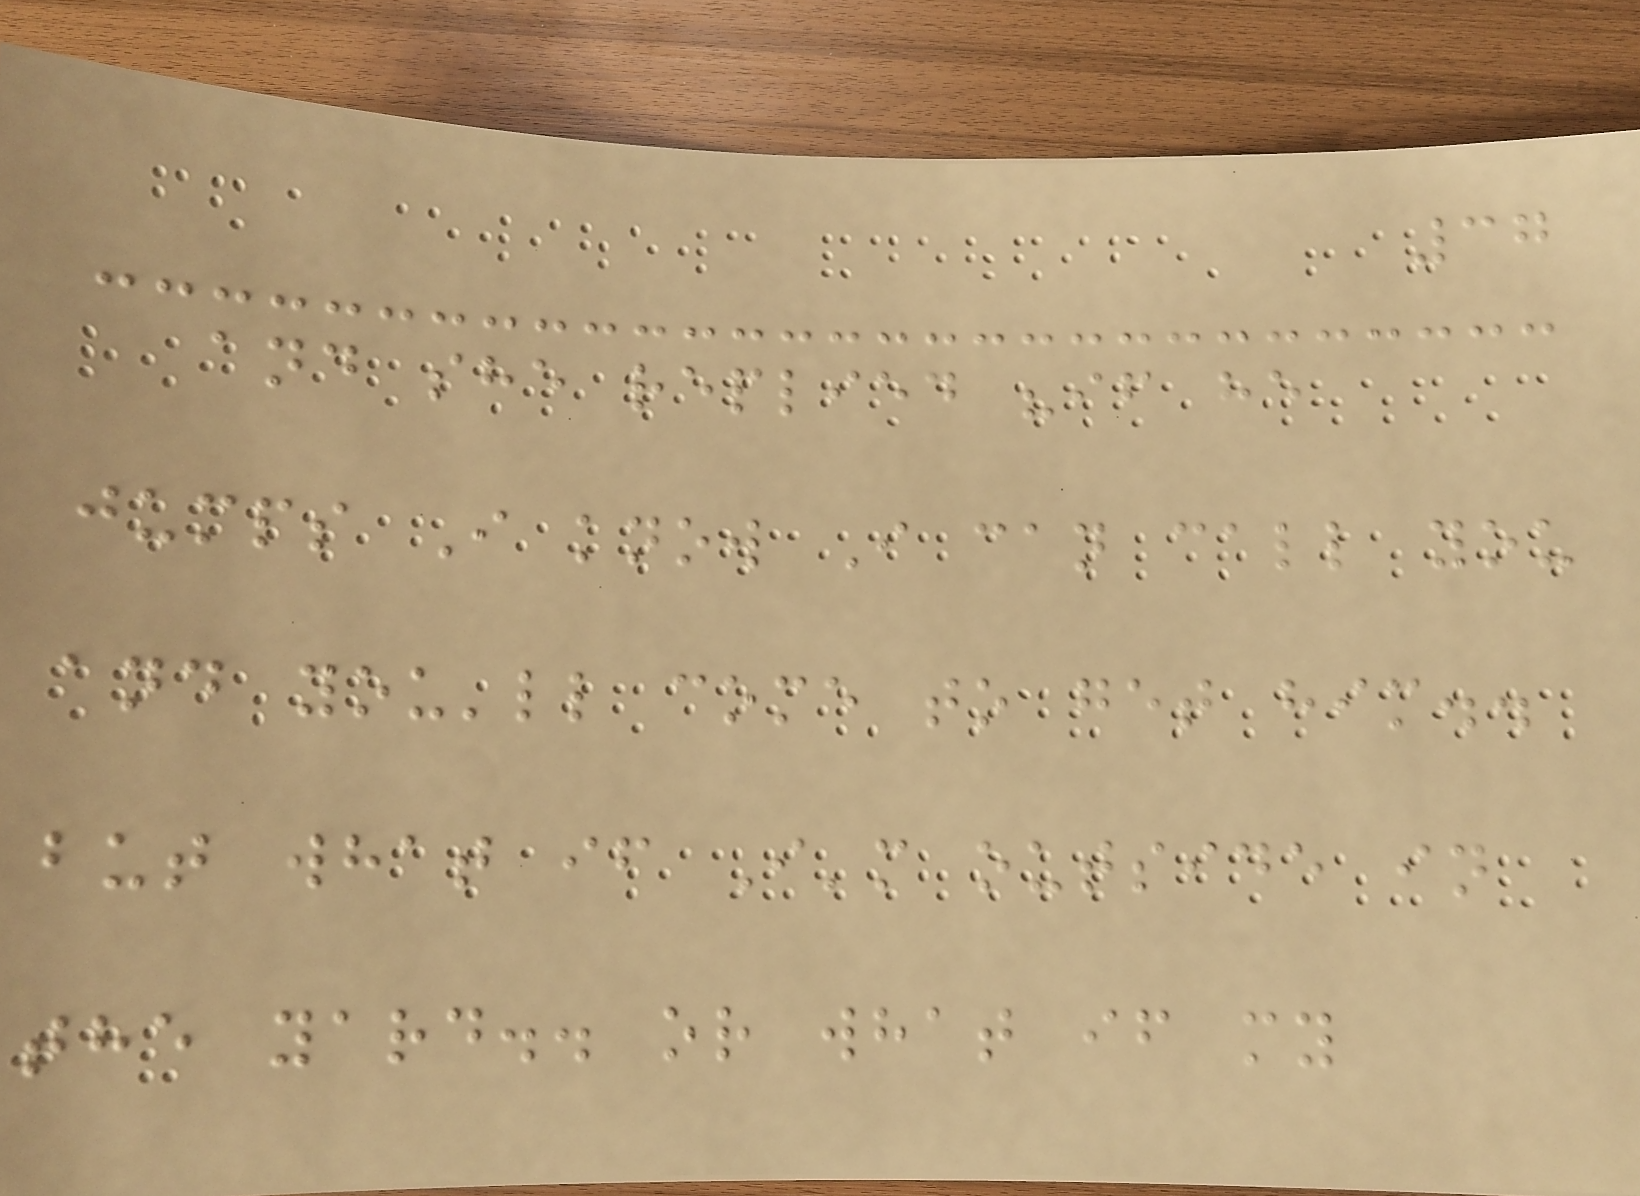37
and she replied "if he
jumps I know I can call you
and you'll come to get him..
but what if I'm outside in
the yard.. or what if my
